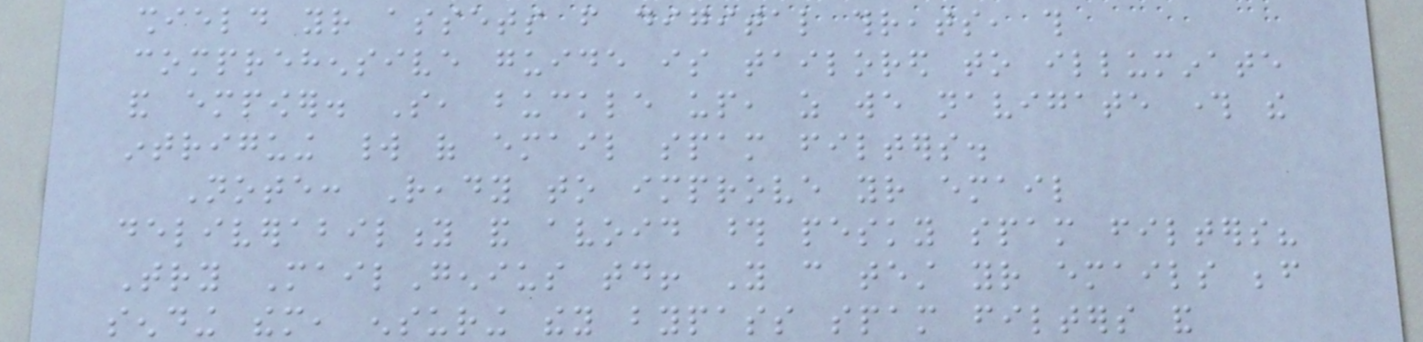shield your assets from digital threats, this
comprehensive guide is tailored to illuminate
and empower. So, buckle up, as we navigate through the
intriguing world of email spam filters.
Note: Ready to improve your email
deliverability and avoid those pesky spam filters?
Try MailGenius today! You can test your emails before
sending them, ensuring they bypass spam filters and
